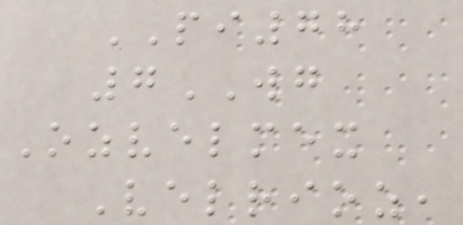PI78
7WG
Ozvelmex
Velrioz,
